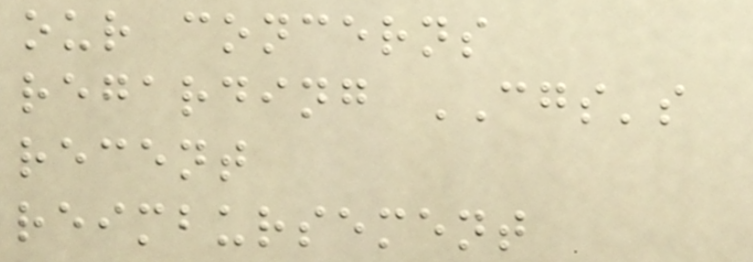our concerns
regarding CGS's
recent
reimbursement
